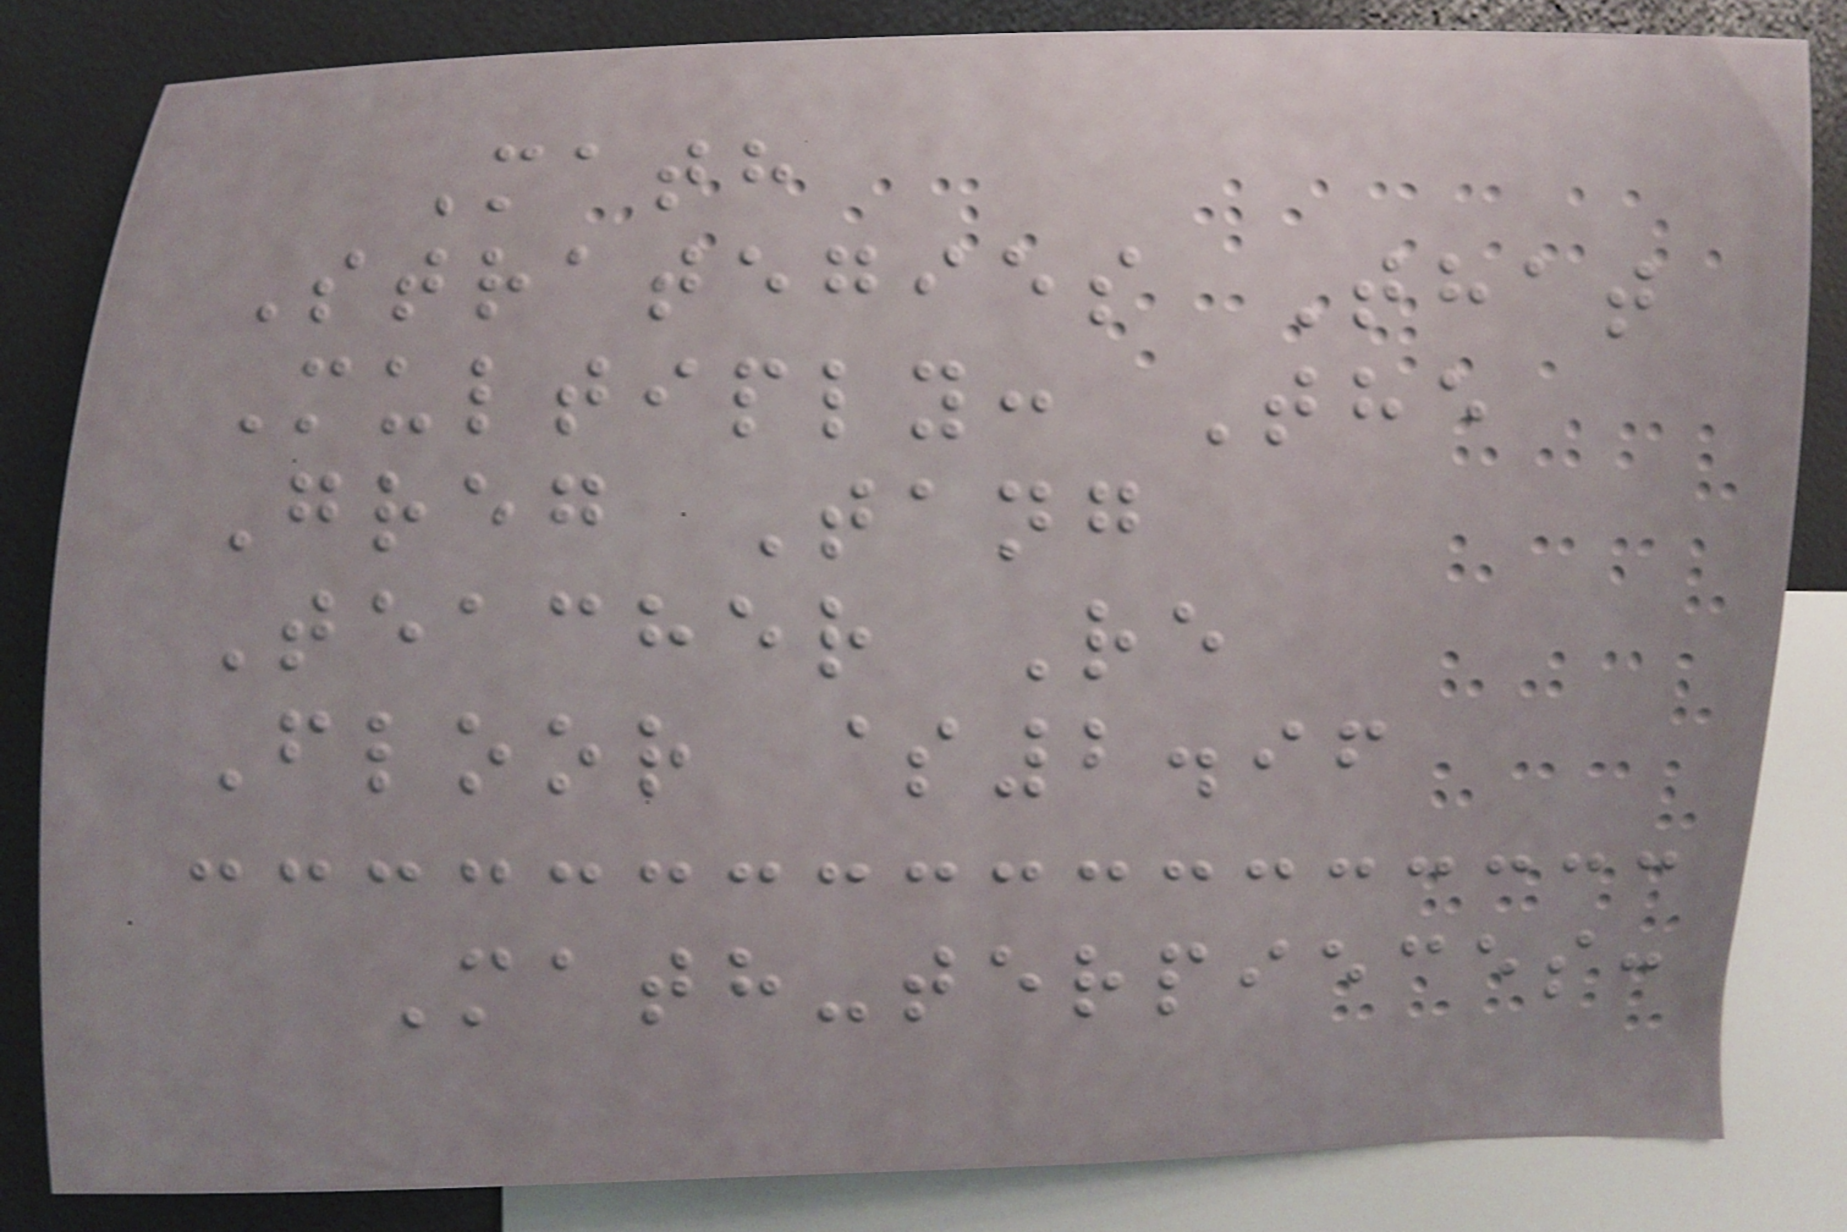Math
Strategies That
Multiply: The
Greg Tang
Teacher Re
Floor $2.96
Math-terpieces:
